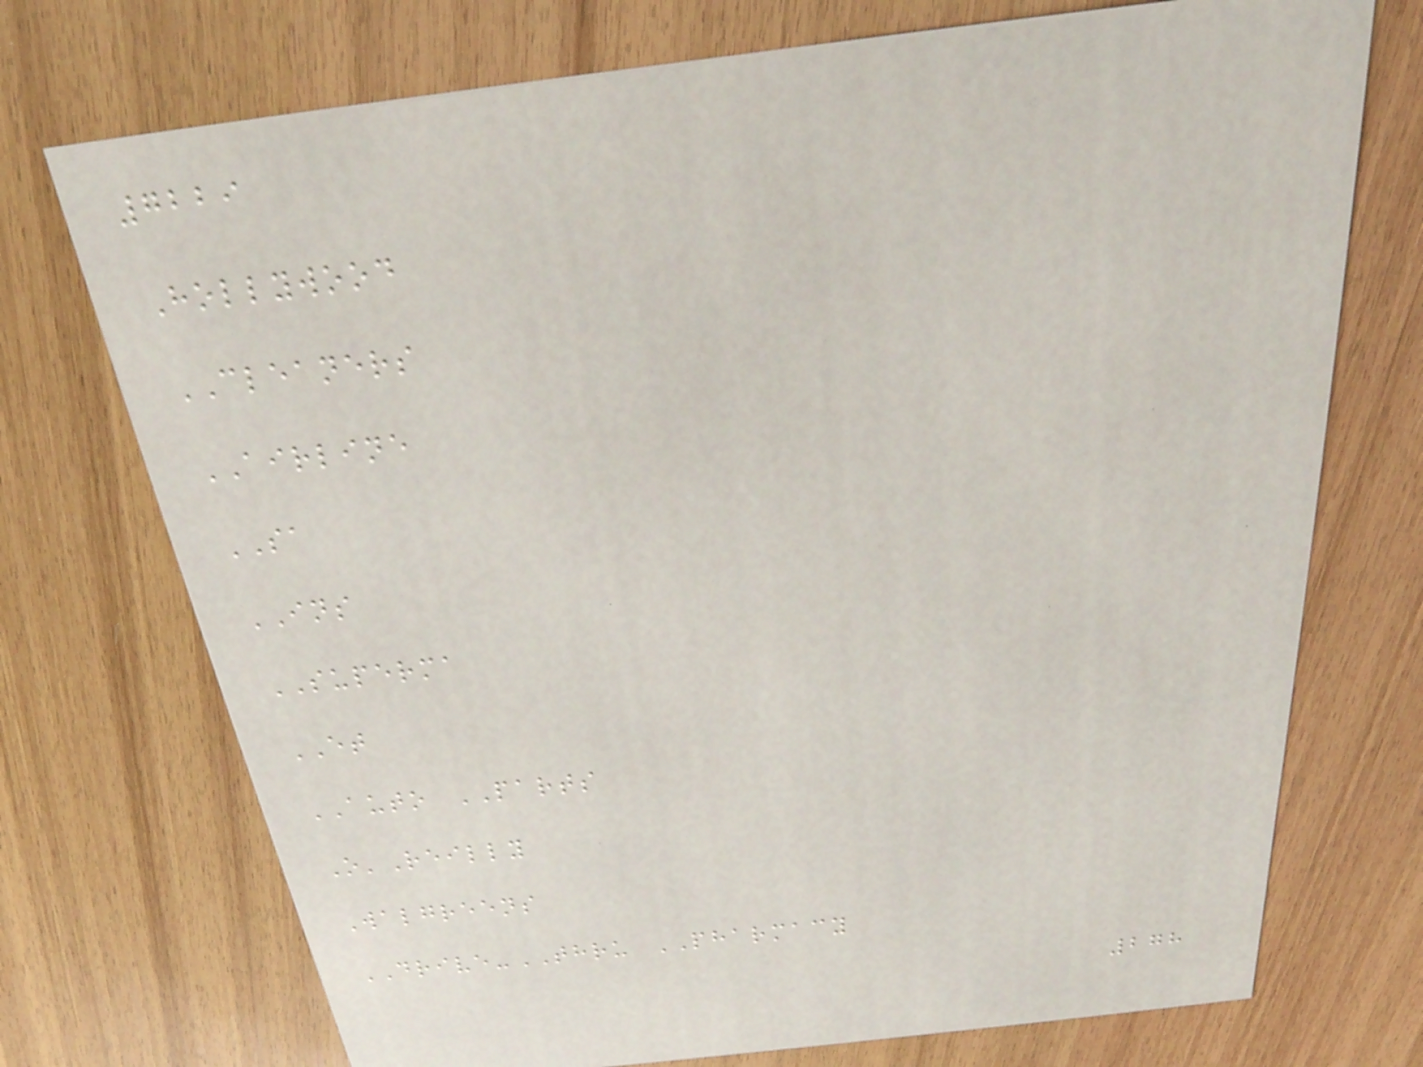7229
Hollywood
CLEANERS
AIRLINE
SA
INS
SUPERMA
ET
AUTO PARTS
O'Reilly
Walgreens
DRIVE-THRU PHARMACY
278
